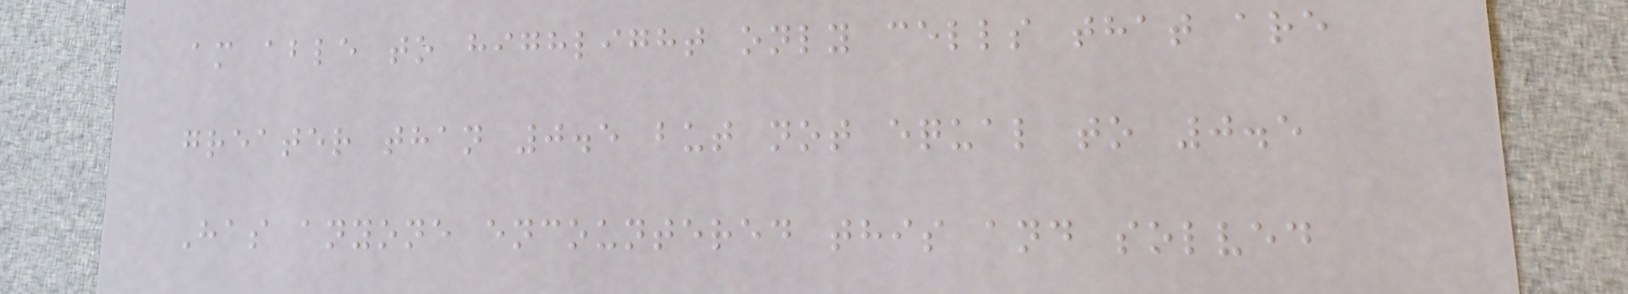am able to highlight only cells that are
greater than 0.5 but not equal to 0.5
Has anyone encountered this and solved
